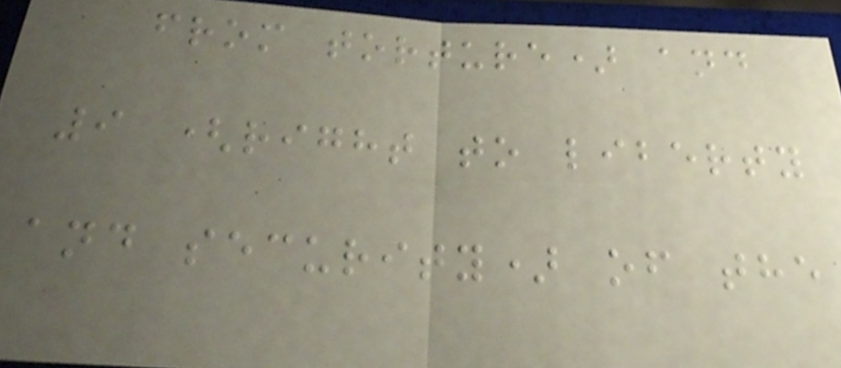from torture) and
9 (right to liberty
and security) of the
